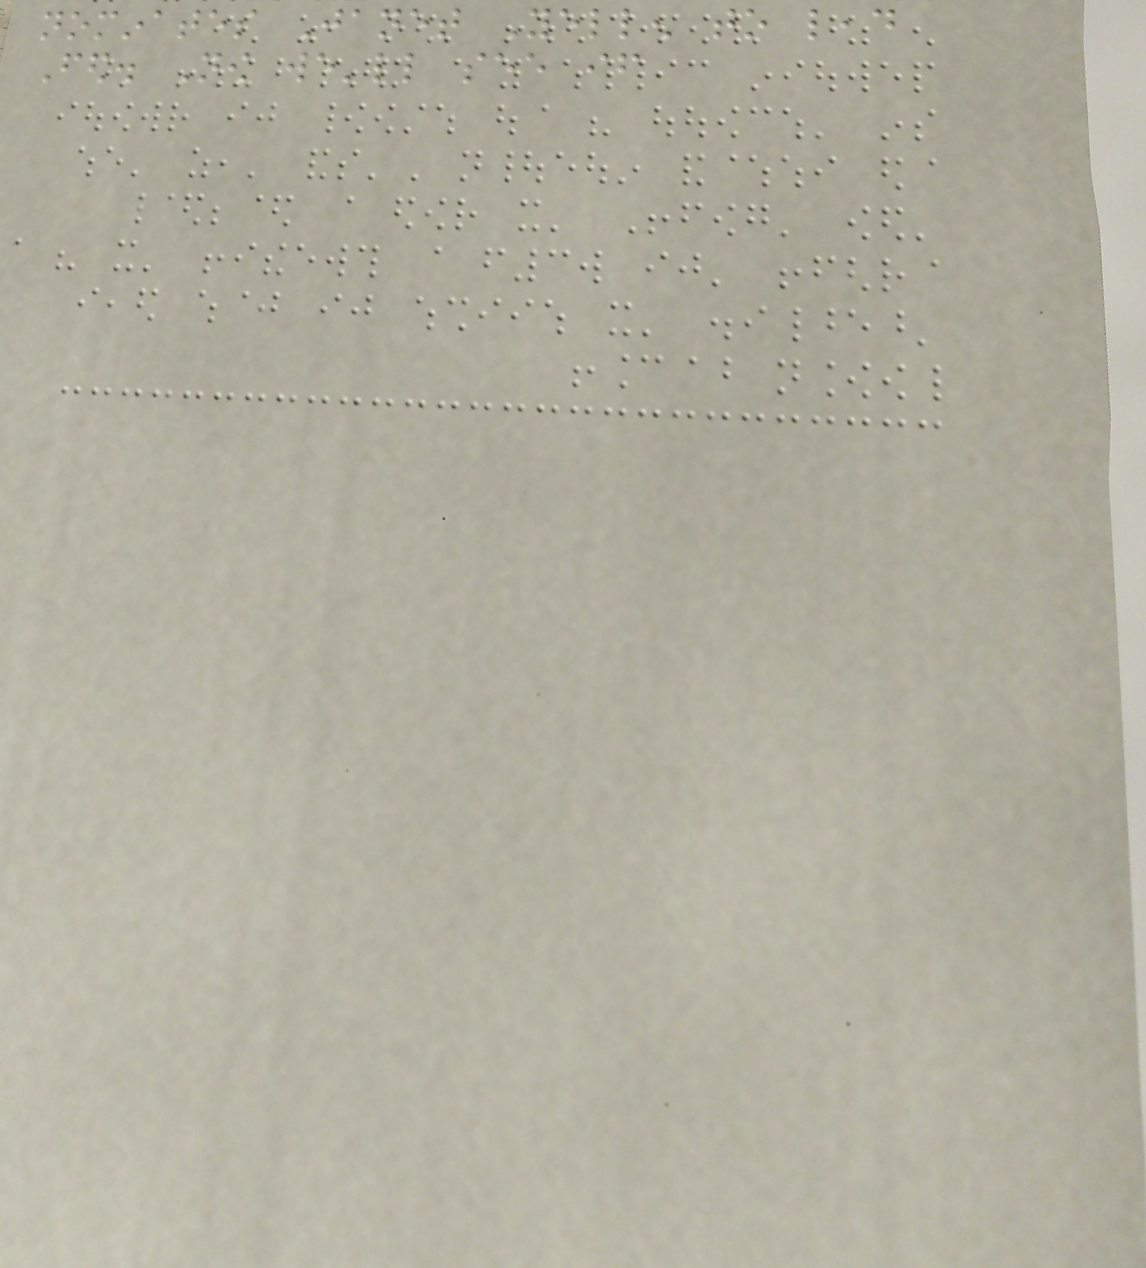nominates Janet Yellen to lead
Fed. Now we'll see if
